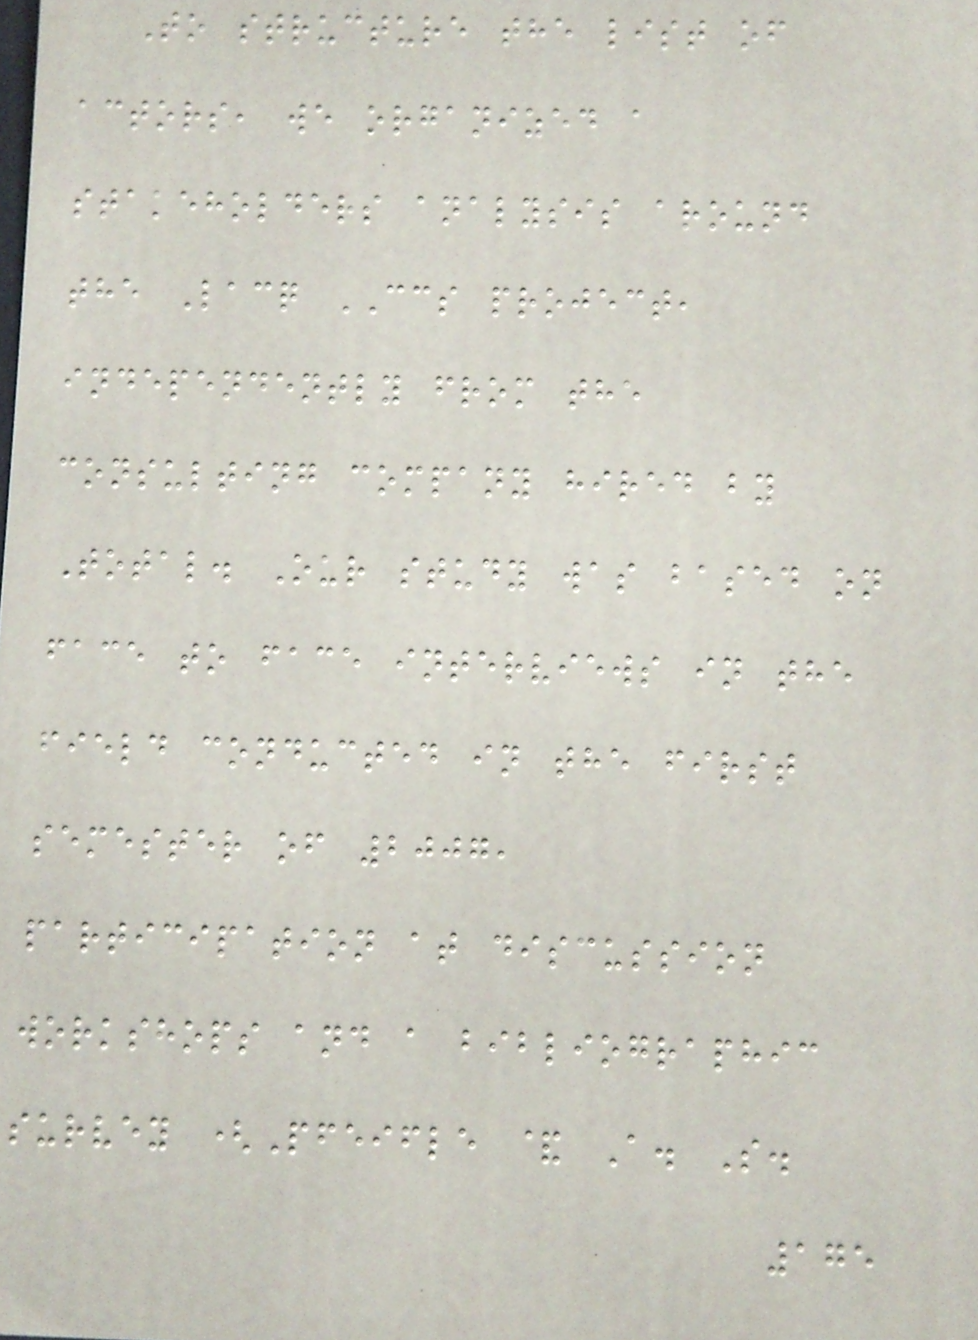To structure the list of
actors, we organized a
stakeholders analysis around
the Lacq CCS project,
independently from the
consulting company hired by
Total. Our study was based on
face to face interviews in the
field conducted in the first
semester of 2007,
participation at discussion
workshops and a bibliographic
survey (Pfeifle & A. S.
175
